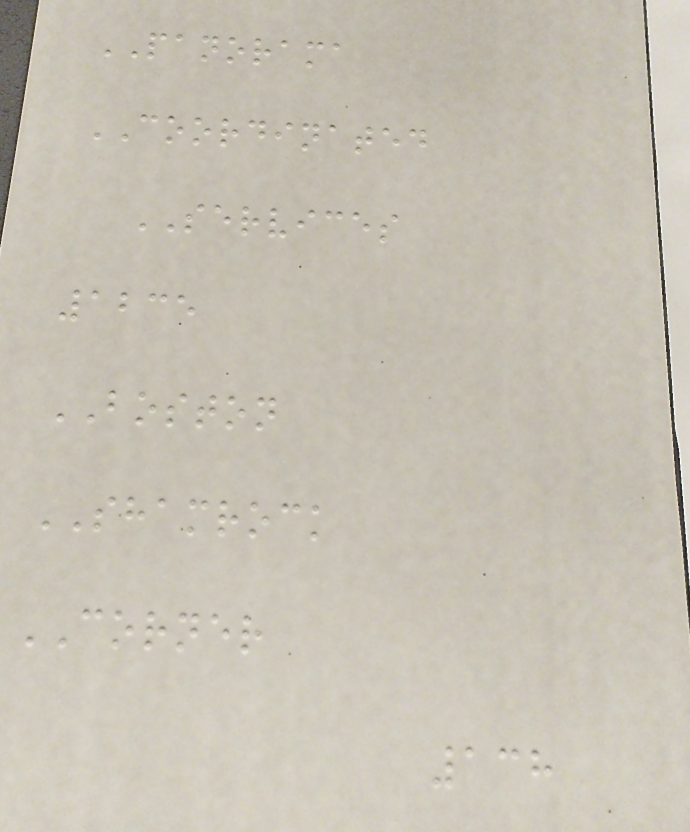PANORAMA
COORDINATED
SERVICES
1235
BOSTON
SHAMROCK
CORNER
138
